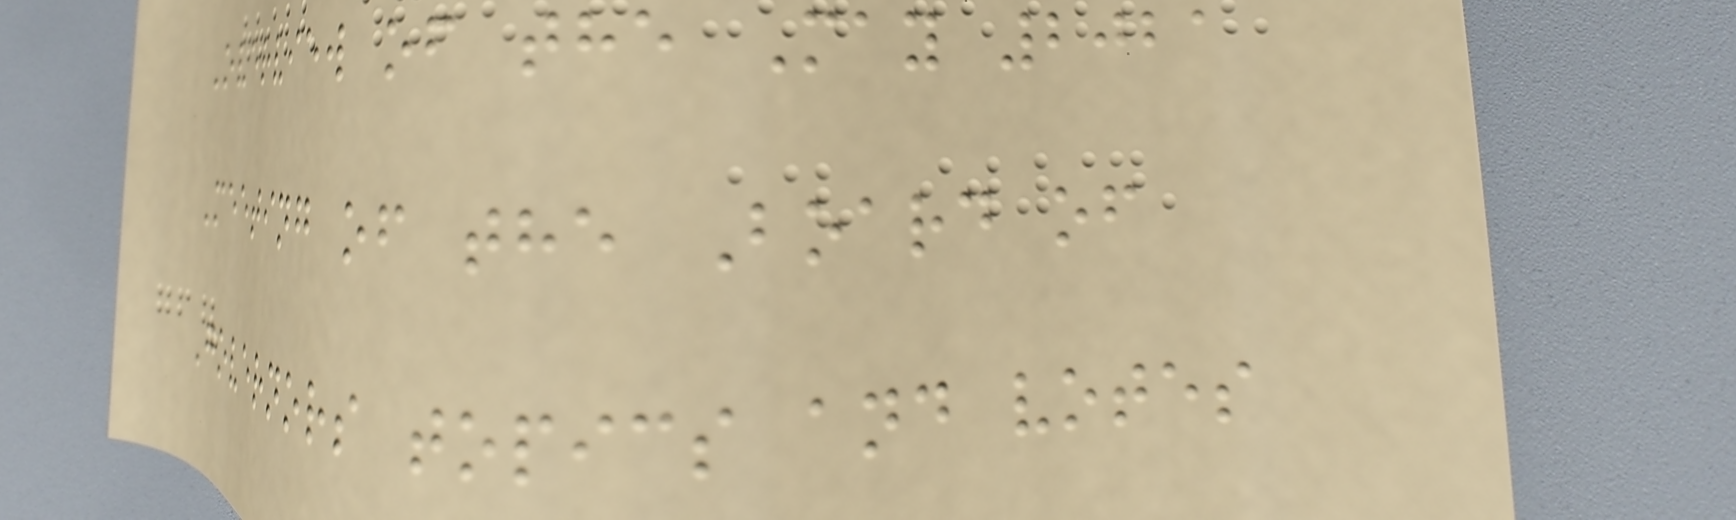Overview of the May 2021
Meeting of the Board of
Governors topics and votes
